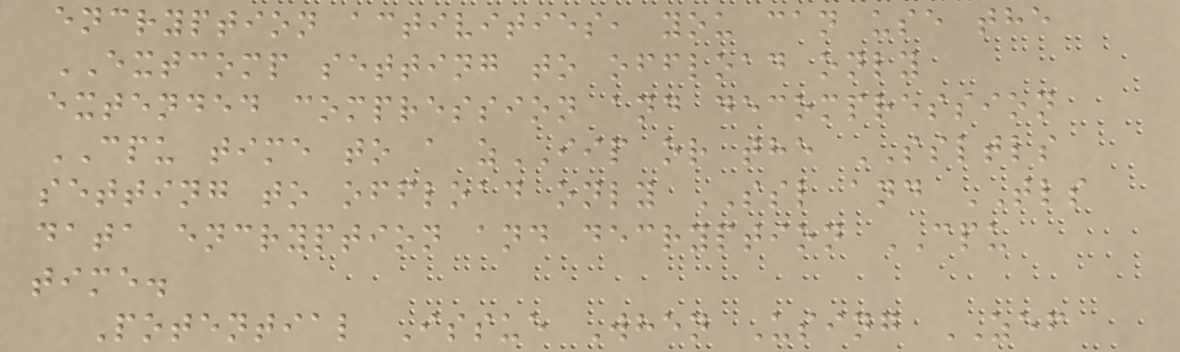encryption activities, you can use the
EXTCOMP setting to offload only
extended compression and decompression
CPU time to a zIIP or the SSLTLS
setting to offload only SSL and TLS
data encryption and decryption CPU
time.
Potential Issue When Using ZEF
